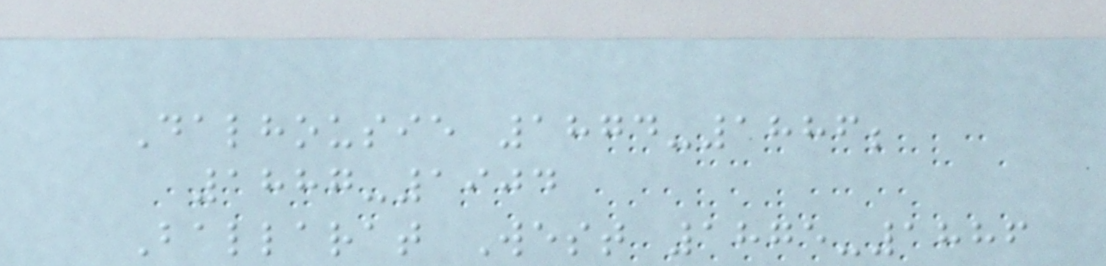Dalhousie 1874-1886;
1887-1904
Ballarat West 1875-1886
